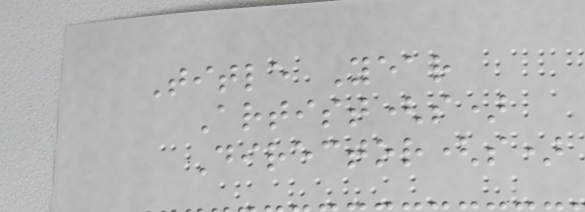Title Year
Artist(s)
Director(s)
